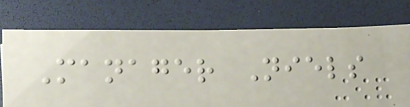Manager Niels
